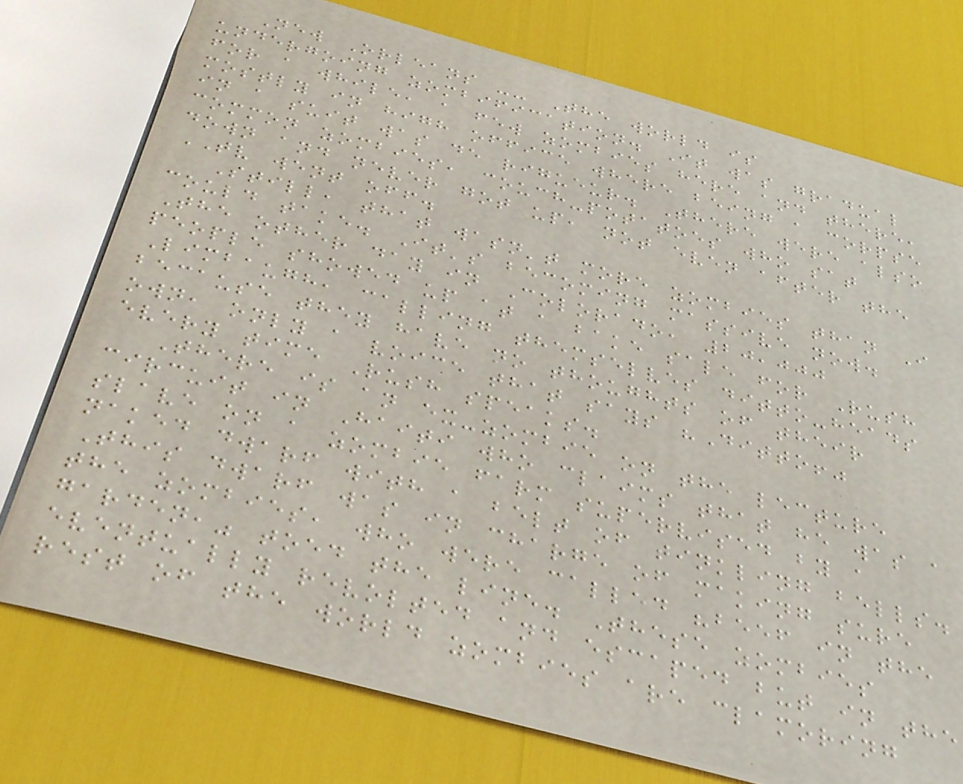New Orleans -- The world is
undergoing zombification. It was gradual
for a while, a few zombies here and there,
mostly in high office where being a corpse
in a suit was de rigueur. There were also
common zombies, couch-potatoes who sat
down and never got up, not even after the
TV went off.
Still, that wasn't more zombies than I
could take. It's becoming massive now.
The other day in Colorado, 20,000
people showed up at a bake sale for Rush
Limbaugh, calling themselves ditto-heads
because they have no thoughts of their
own, only a voice that says "Ditto!"
every time Rush speaks.
There is an ex-zombie on the lecture
circuit in Haiti who claims that he was a
slave on a zombie farm supervised by a
naked dwarf with a belt of tinkling bells.
This dwarf was in charge of making sure
the zombies, who were called "beef in the
garden," toed the line. These zombies
eventually revolted and escaped but in the
rest of the world zombies are clamoring
